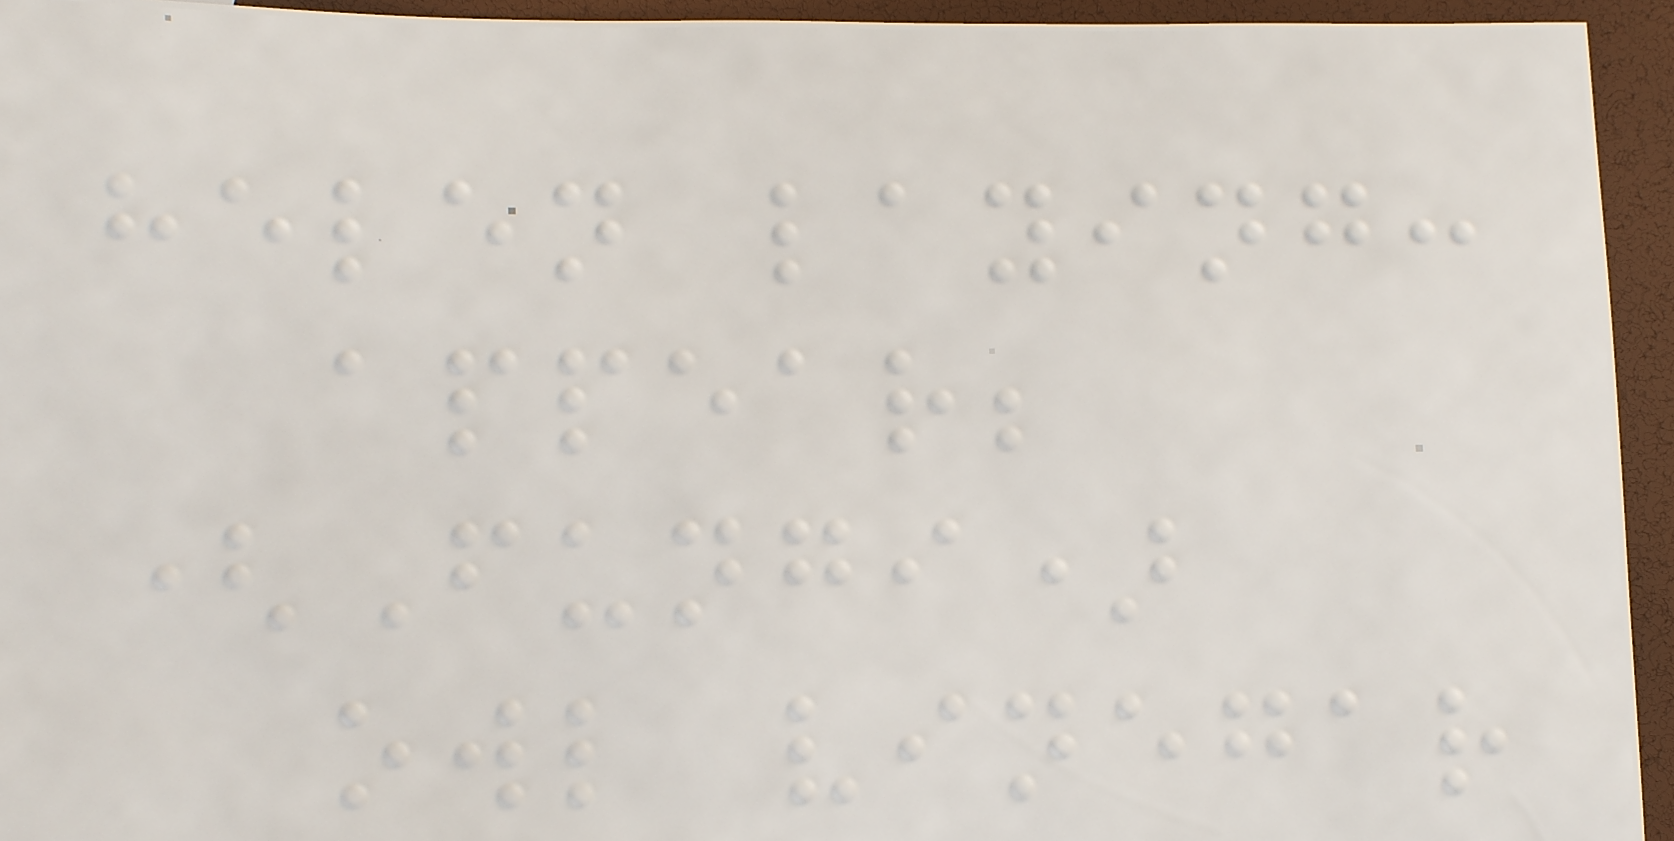helen laying:
appear;
(Fungi)
owl vinegar
